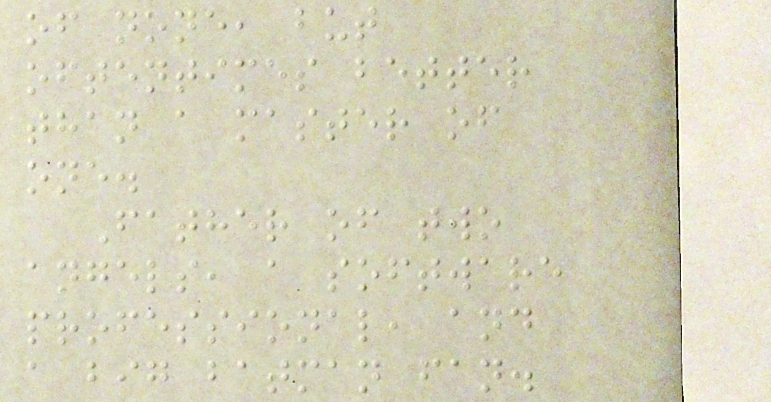of none, but
oftentimes better
than a master of
one.
Father of two
angels, a software
professional, and
a big batman fan.
